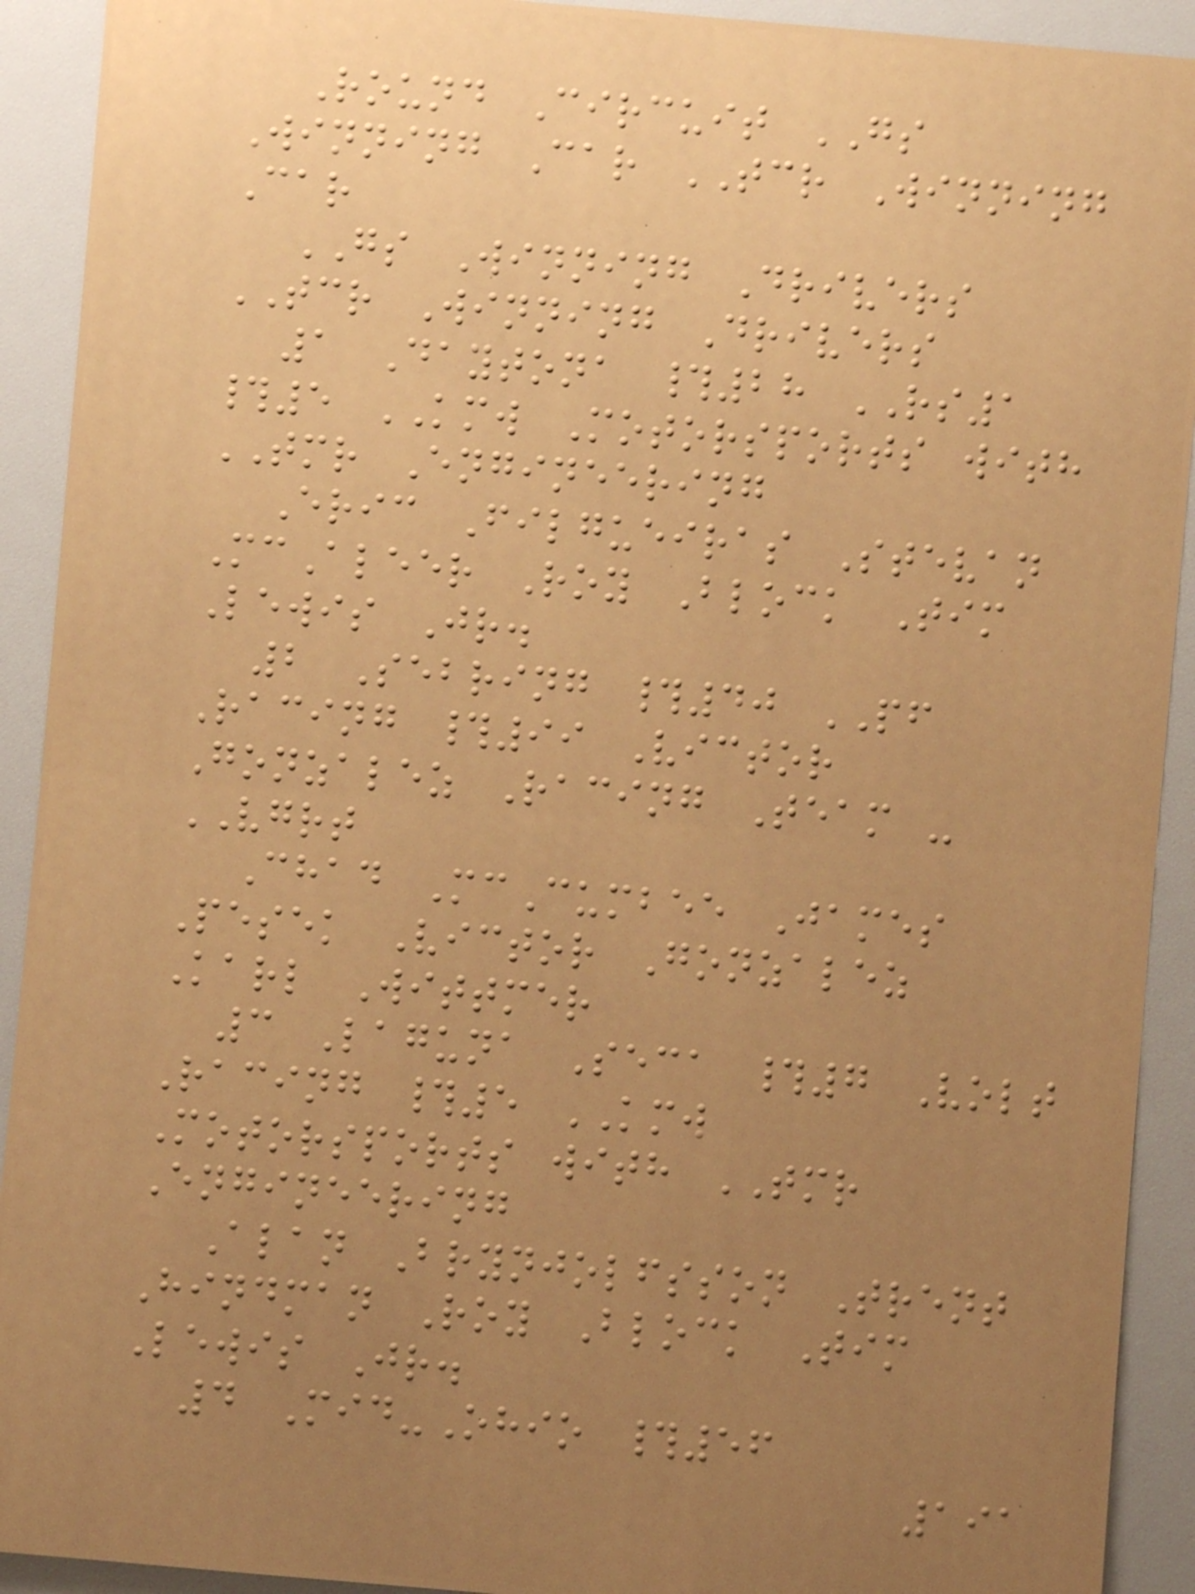Round Circuit GS
Winning Car TCR Winning
Car
GS Winning Drivers
TCR Winning Drivers
1 Daytona #28 RS1
#5 KMW Motorsports with
TMR Engineering
Eric Filgueiras Stevan
McAleer Roy Block Tim
Lewis Jr.
2 Sebring #40 PF
Racing #99 Victor
Gonzalez Racing Team -
VGRT
Chad McCumbee James
Pesek Victor Gonzalez
Karl Wittmer
3 Laguna Seca #7 Volt
Racing #5 KMW
Motorsports with TMR
Engineering
Alan Brynjolfsson Trent
Hindman Roy Block Tim
Lewis Jr.
4 Mid-Ohio #56
191
